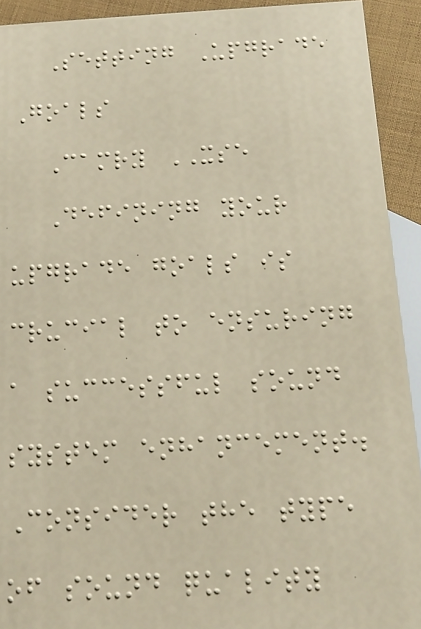Setting Upgrade
Goals
Camry XSE
Defining your
upgrade goals is
crucial to ensuring
a successful sound
system enhancement.
Consider the type
of sound quality
